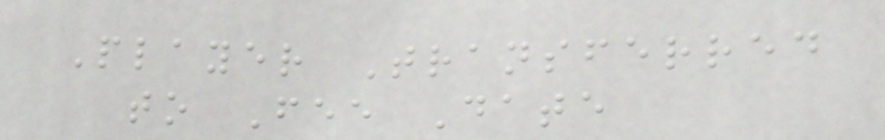Player Transferred
to Fee Date
